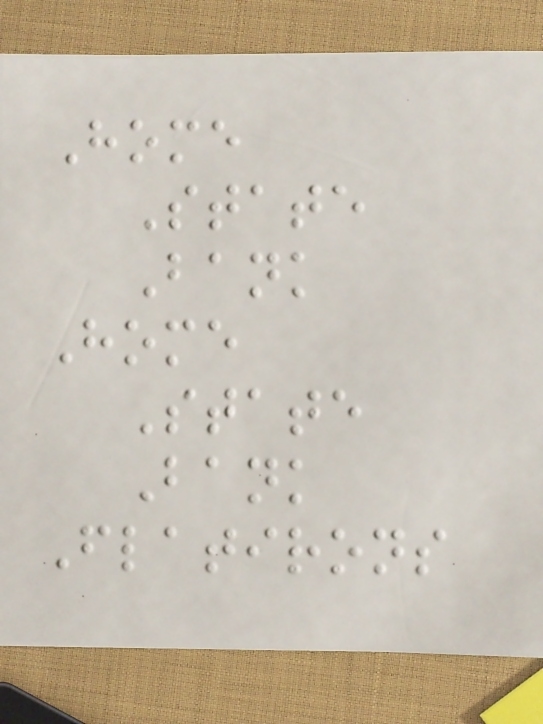Home
State
Bank
Home
State
Bank
Flatirons
